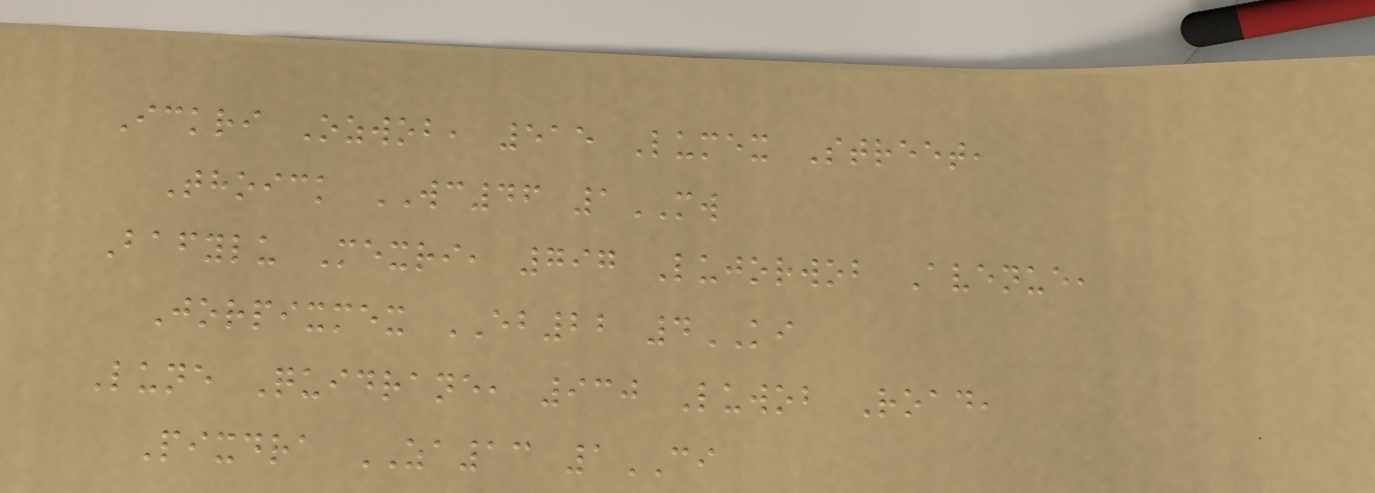Ickri Ozwob, 515 Lumex Street,
Thoick WC46 1MW
Bafylu Mexri, 797 Lujorwob Avenue,
Jorpixmex EB22 4KI
Lune Quidrane, 930 Luwob Road,
Pixdra ZA13 1CI
